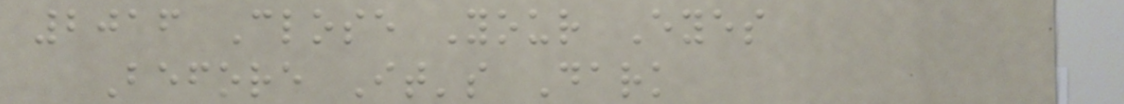2016 Close Your Eyes
Before It's Dark
